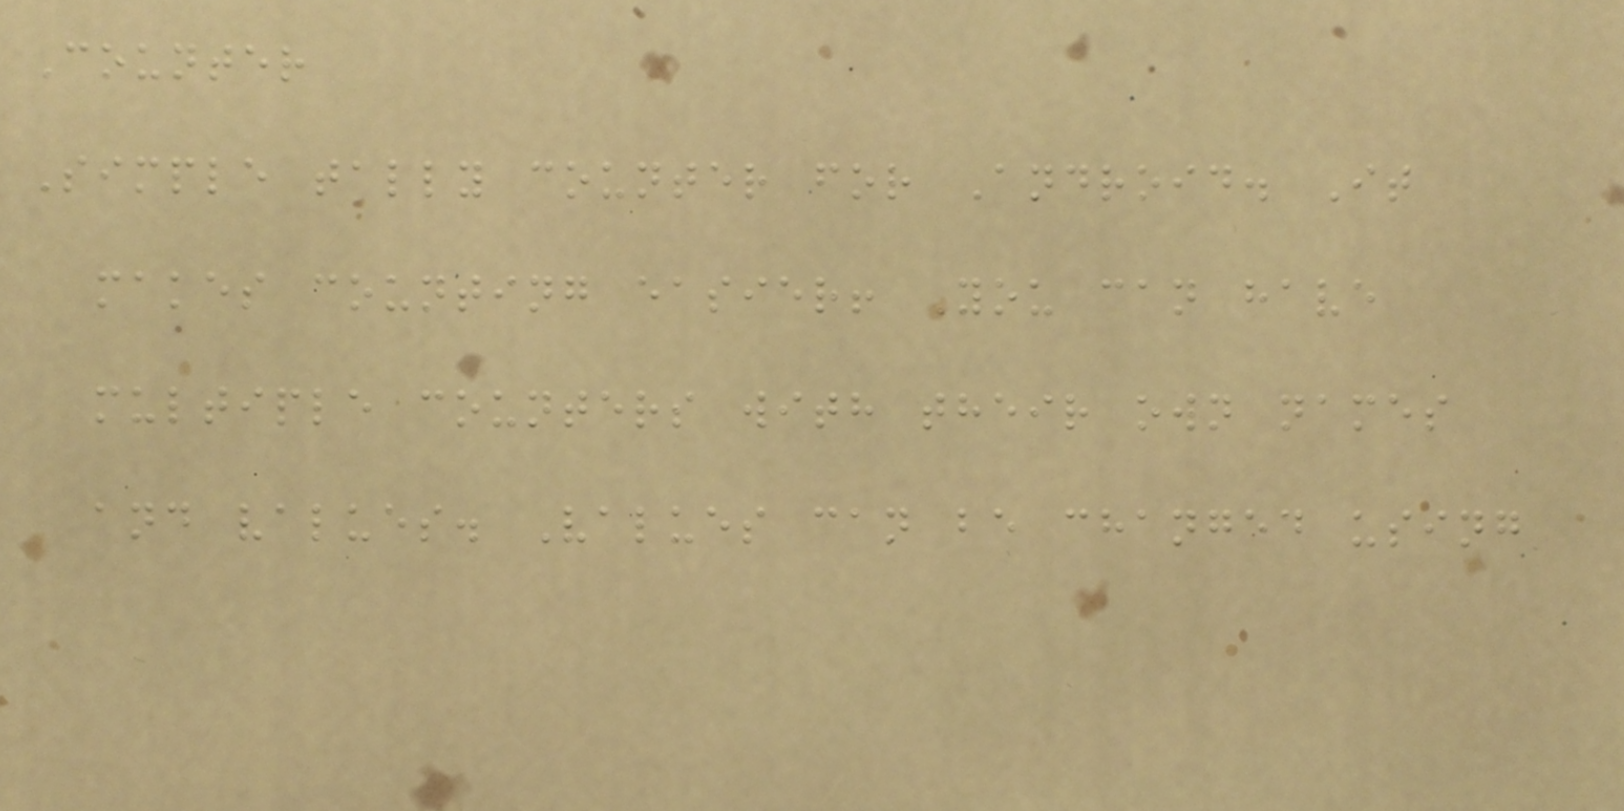Counter
Simple tally counter for Android. It
makes counting easier! You can have
multiple counters with their own names
and values. Values can be changed using
